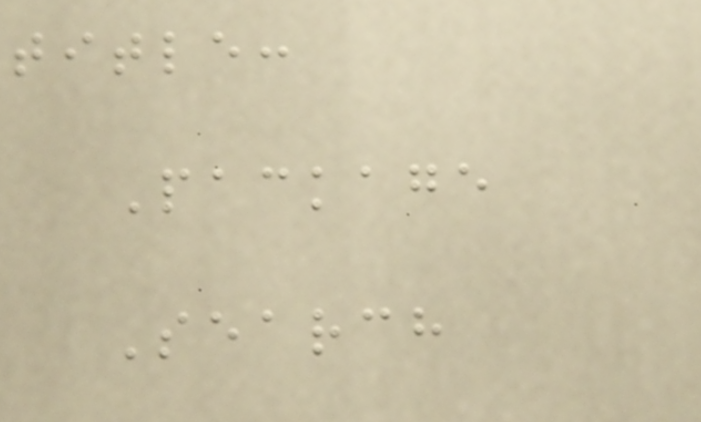title:
Package
Search
